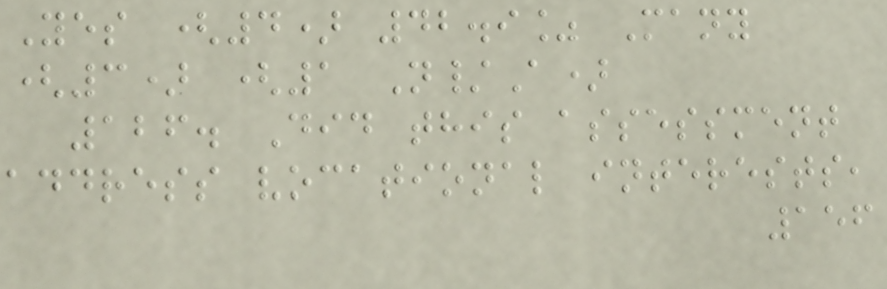Yes (4) 42.9% Many
(3) (1 N/A)
126. Did this assessment
address vocational interests,
156
